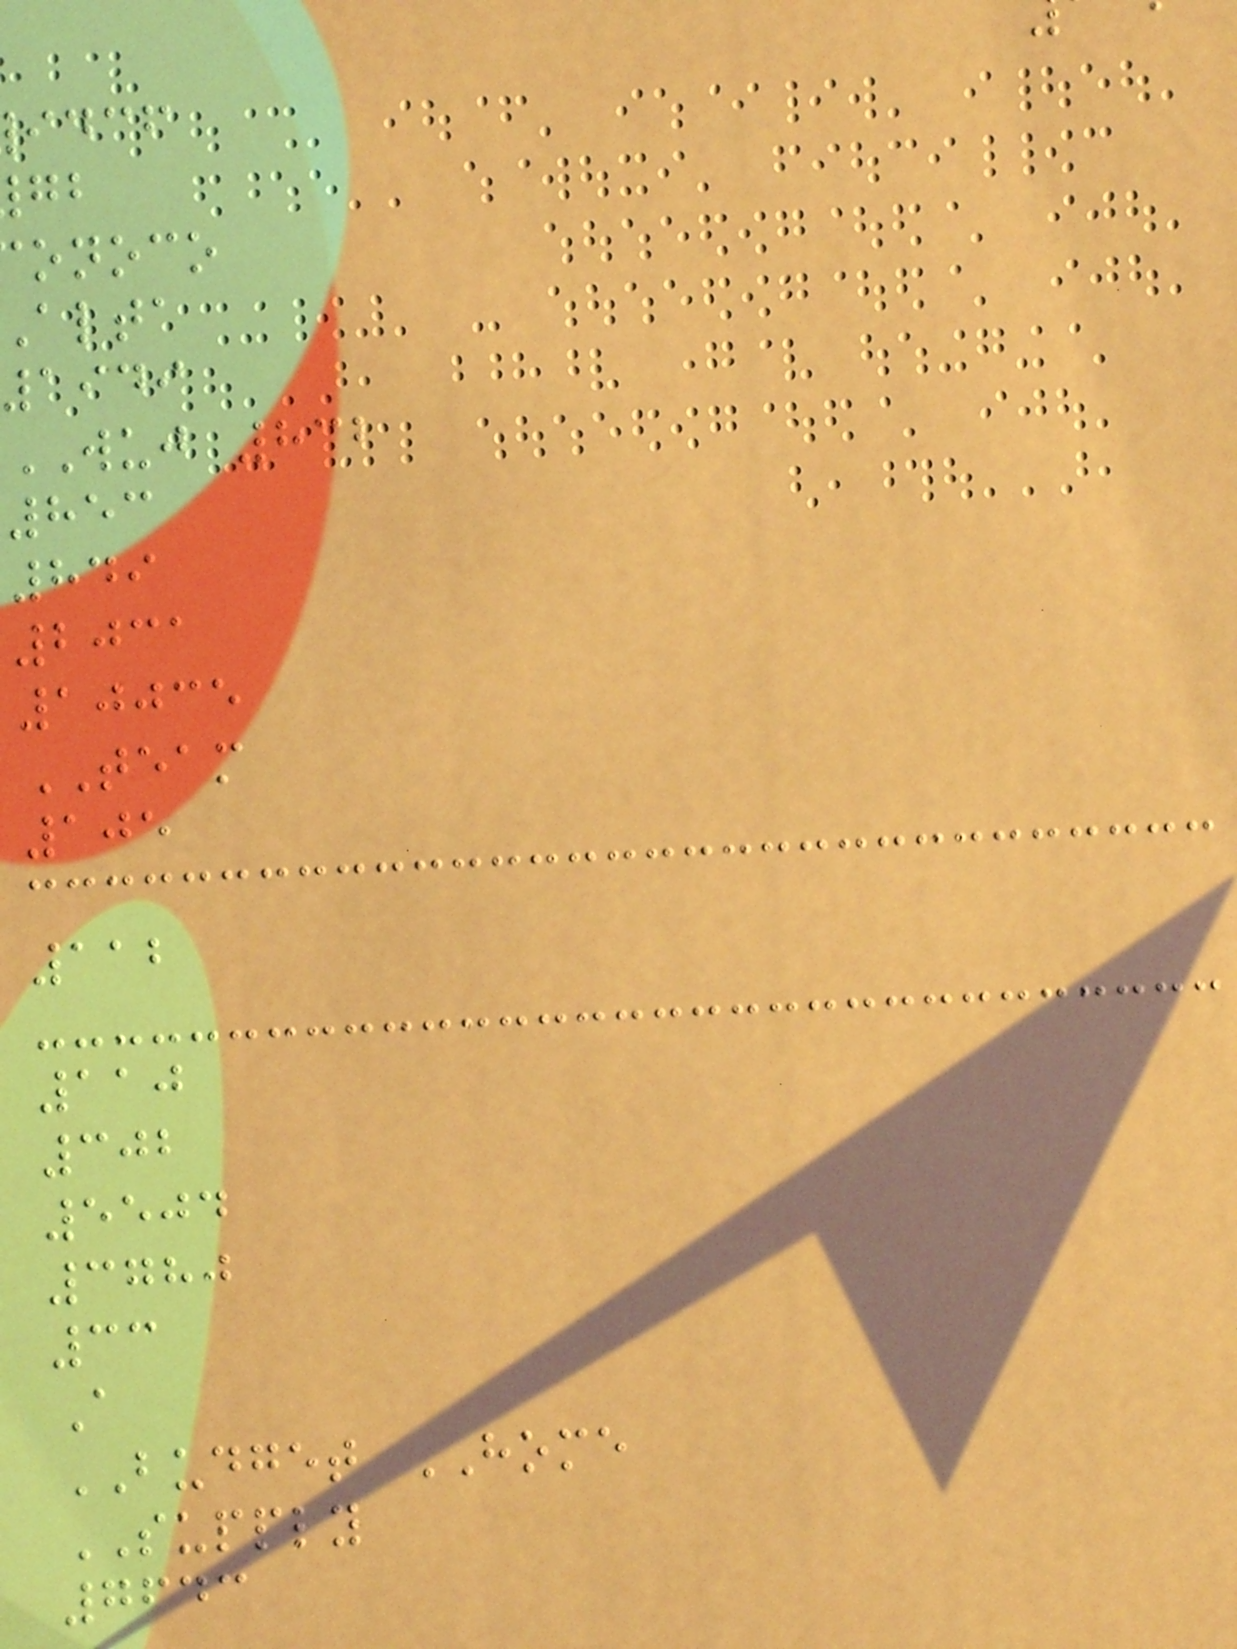idcf
onoco
alta
aidi
WUJ 832
853
849
2031
10035
TEAM
105
112
110
302
5504
3780
33
A
BUDGET HOME
SUPPLY
7643
